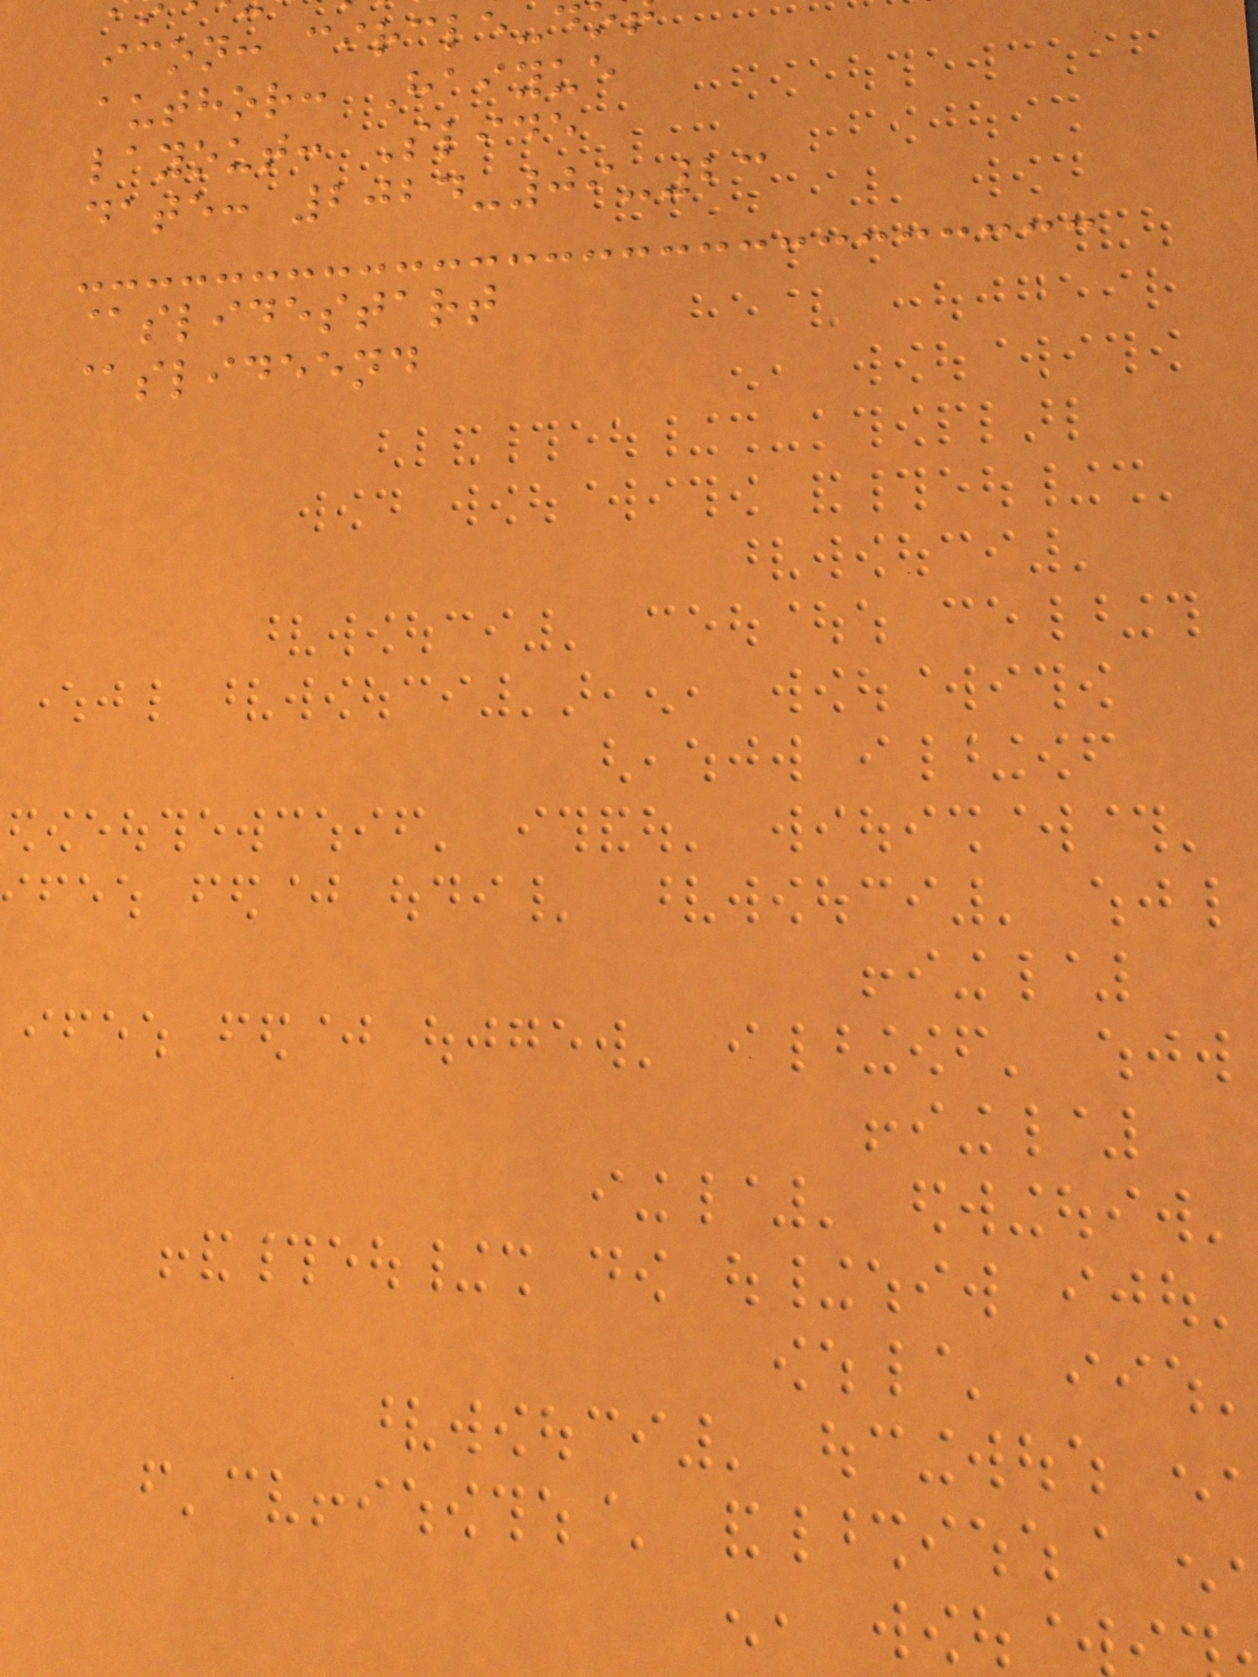icon: circle-d
author: Haiyue
layout: Slide
date: 2024-09-23
@slidestart
@slideend
